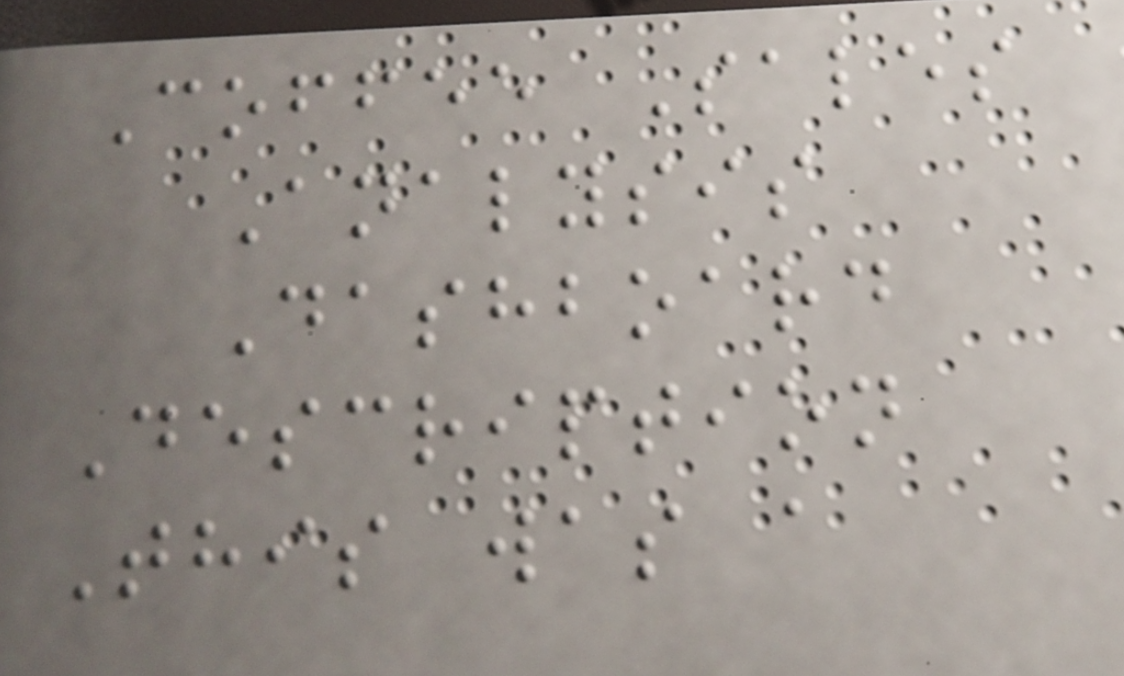Coffee Sales
Analysis
Dashboard
Description
This was a
